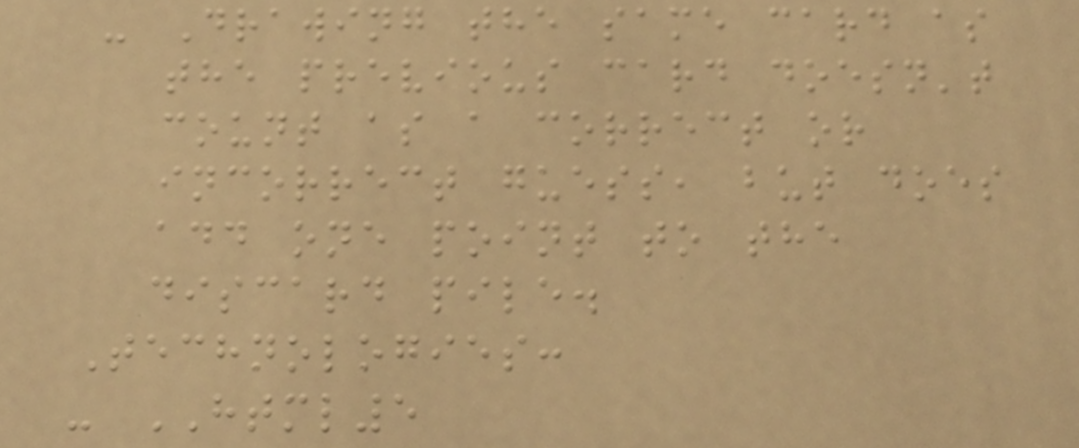- Drawing the same card as
the previous card doesn't
count as a correct or
incorrect guess, but does
add one point to the
discard pile.
Technologies:
- HTML5
